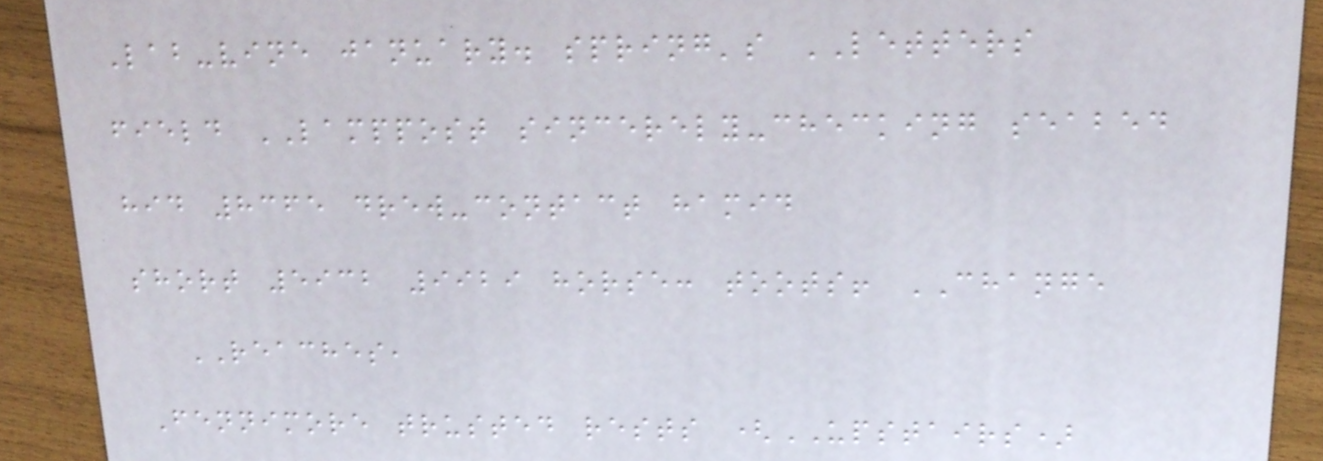Lab-vine january. spring's LETTERS
field LAMPPOST sincerely-checking seabed
hid 8365 drew-contact hamid
short 5932 9929 horse: toots! CHANGE
REACHES,
Fennimore trusted rests (UPSTAIRS)
